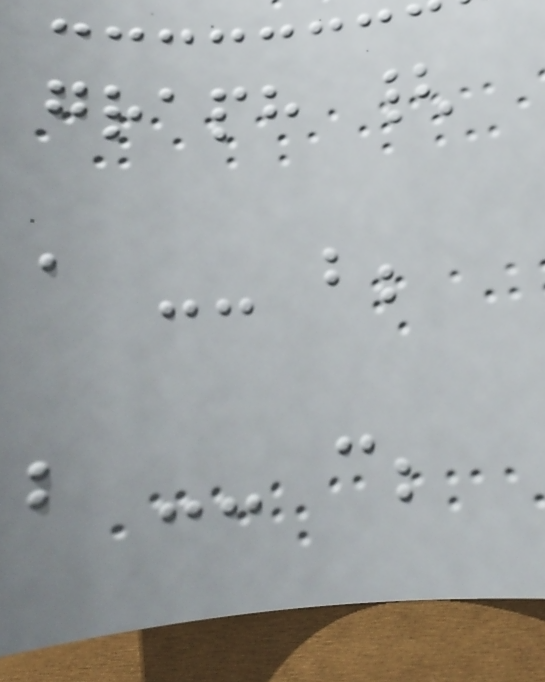graph {
a -- b;
b -- c;
